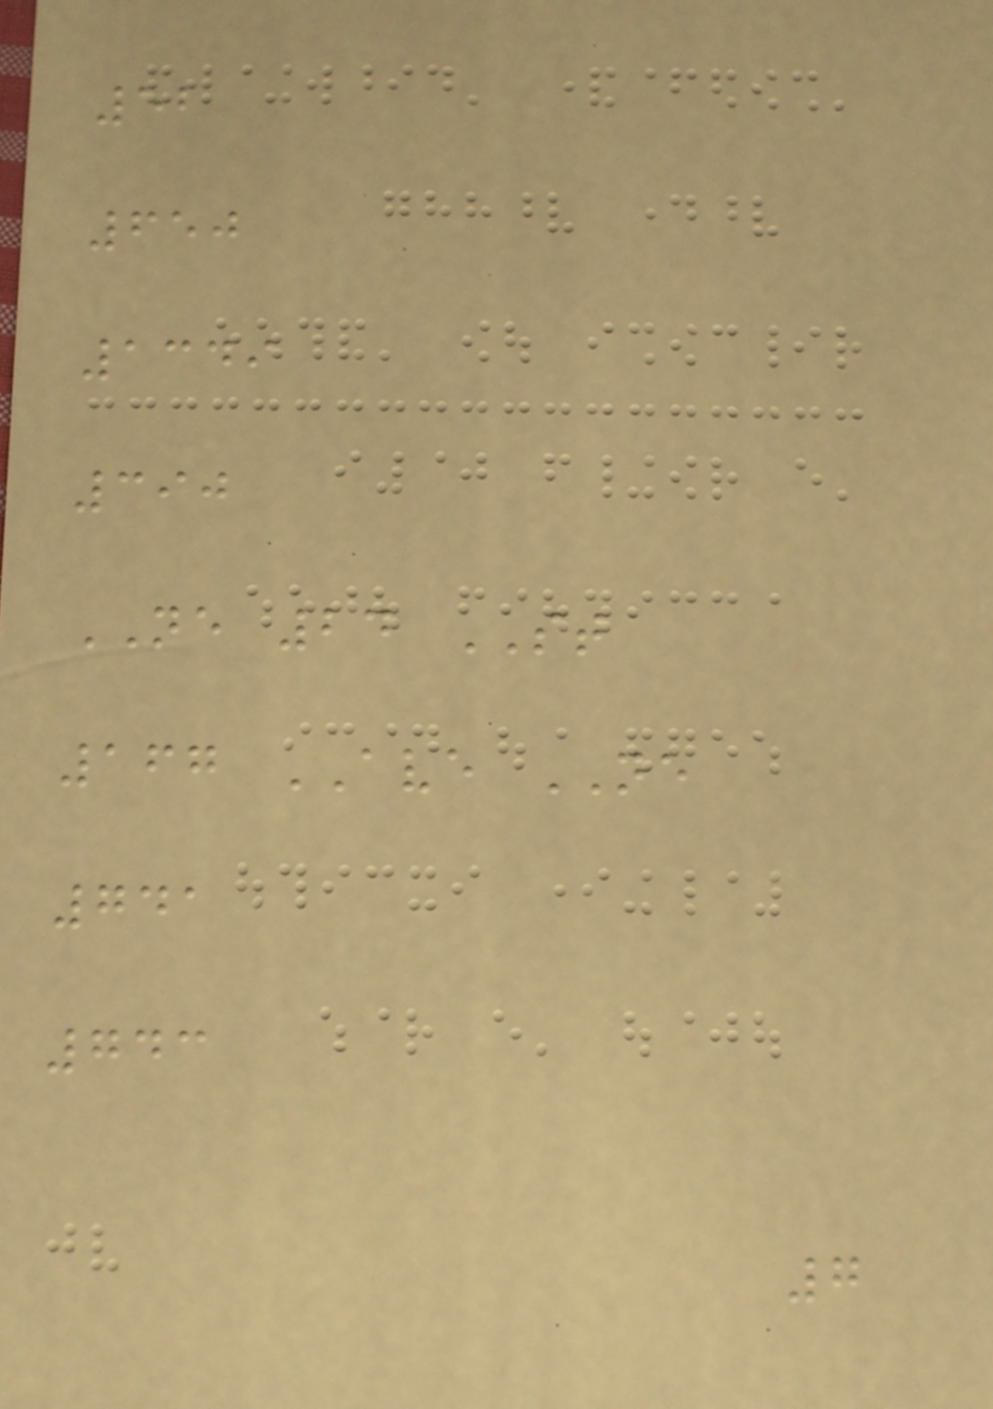52
650
1349
390
NE 24 ST
167 AVE NE
741
743
7
